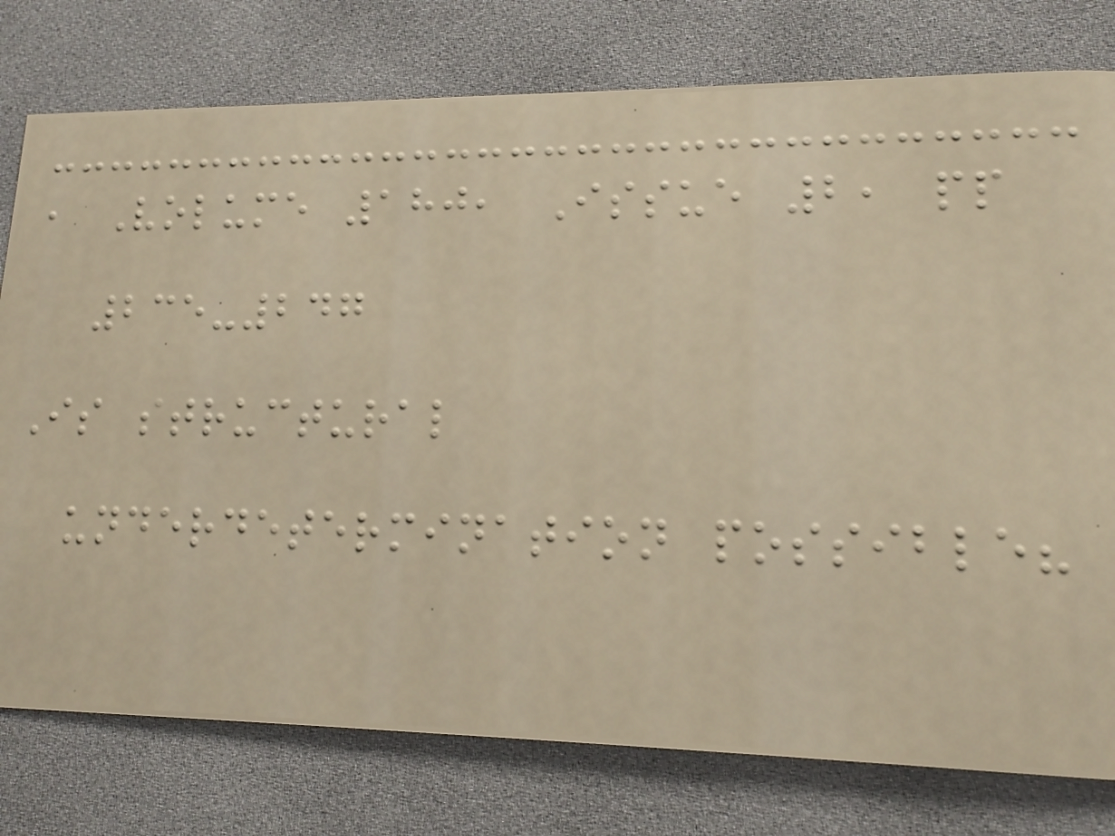, Volume 180, Issue 2, pp
235-247
Is structural
underdetermination possible?
